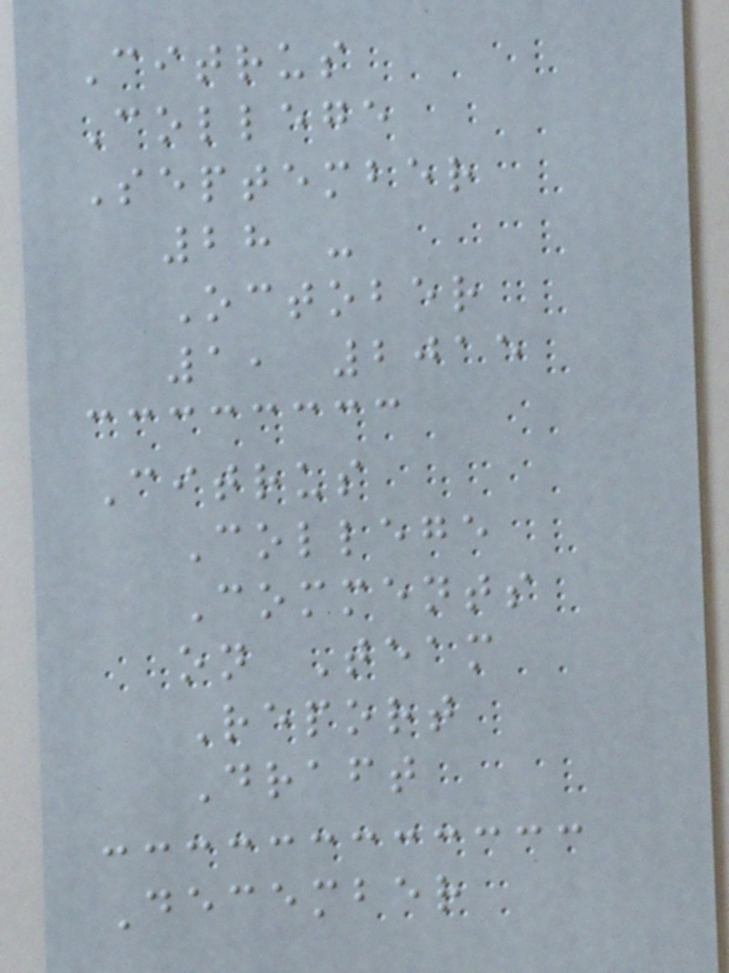Citrus
College
September
28 -
October
1, 2015
Citrus
College
Comments
on Team
Report
Draft
December
